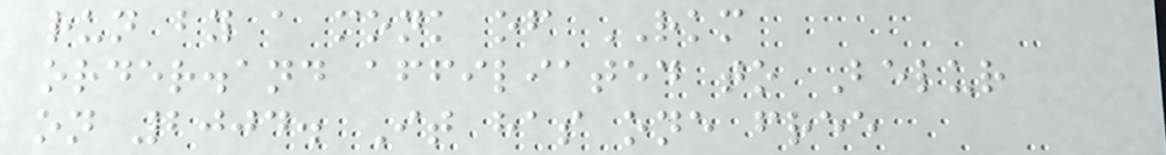run by a monk of RKM
order.and affiliated to Belur
on 2004. It has one free
